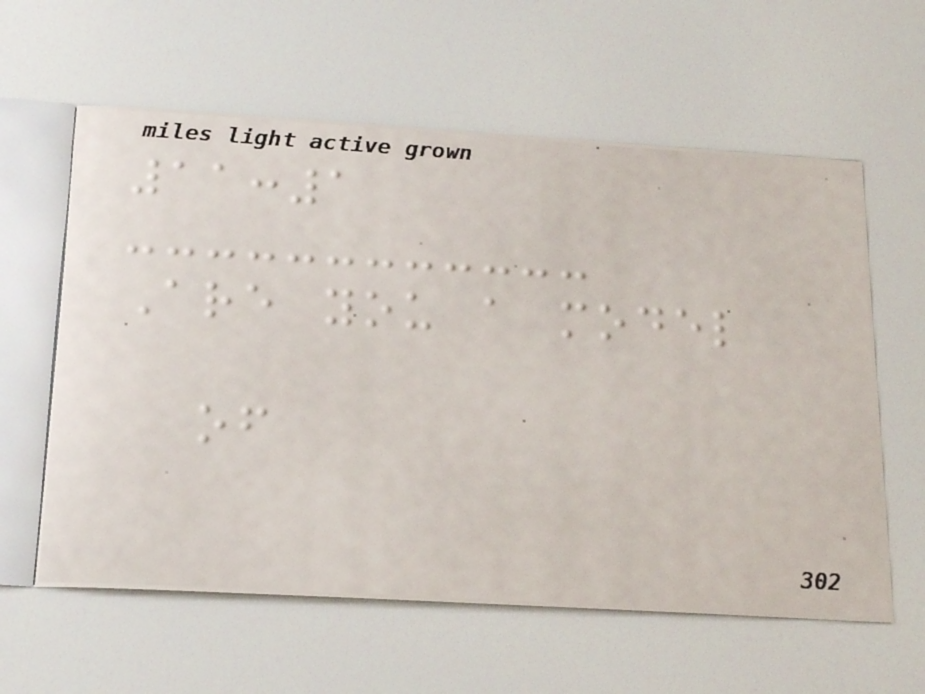11:1
Are you a model
of
